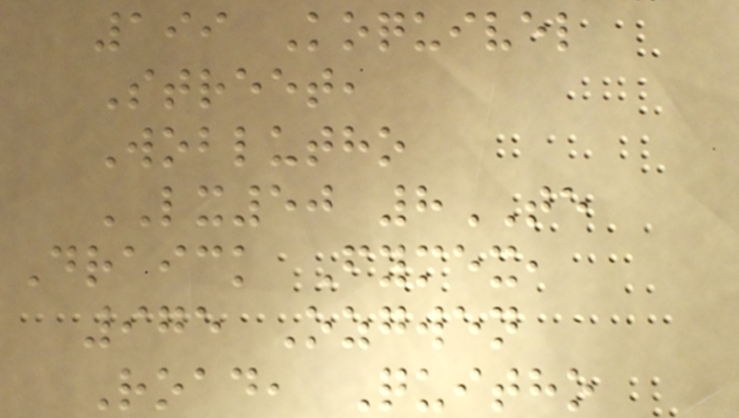199 Koquivel
Street,
Woblutho
LX50 8TE
Draick Fymex,
975 Ozgwen
Road, Quitho
